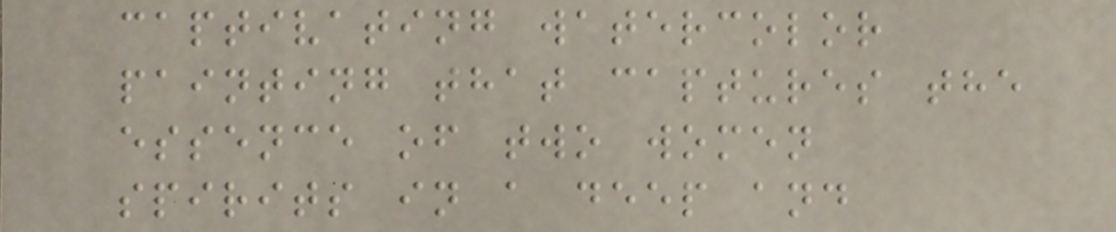captivating watercolor
painting that captures the
essence of two women
spirits in a deep and
